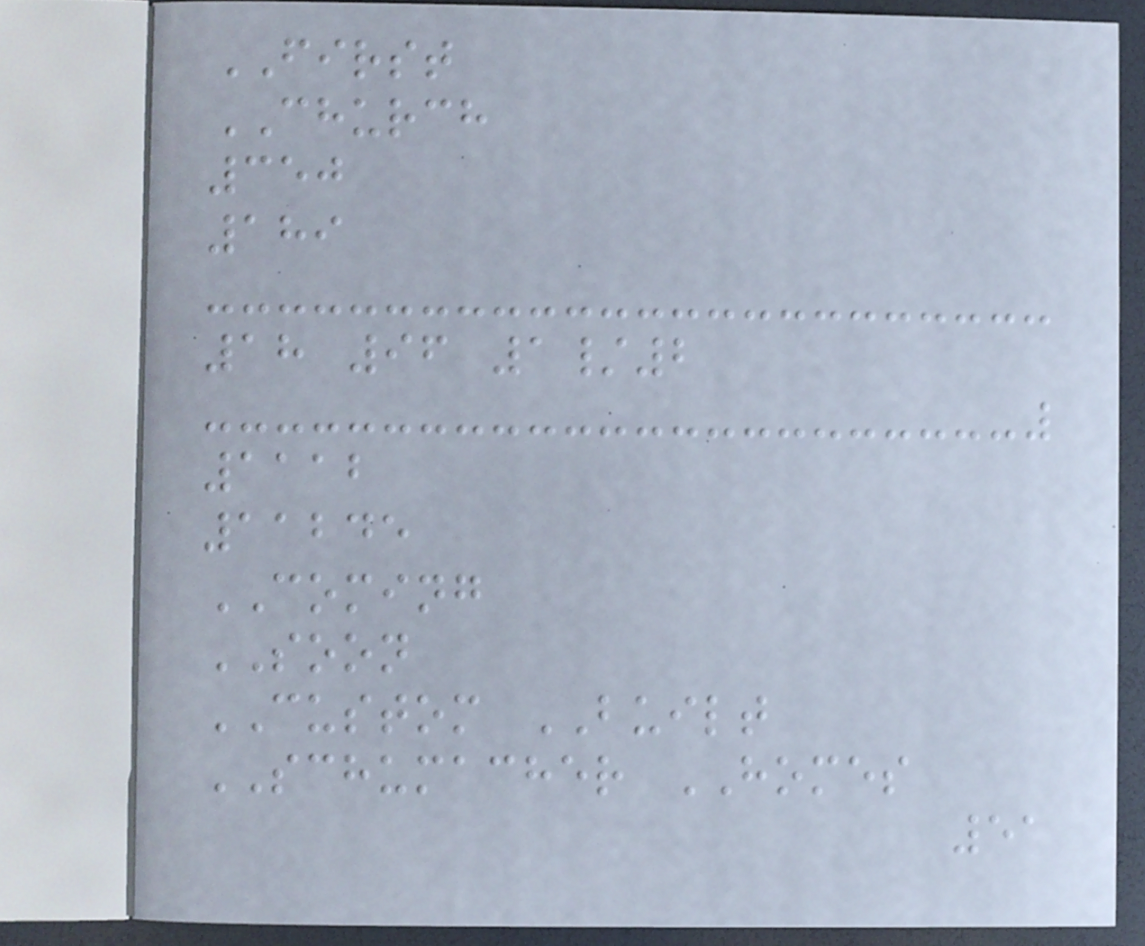FIRST
CHURCH
350
189
18 96 1/2
1112
11245
COMING
SOON
CUSTOM BUILT
SCHUMACHER HOMES
51
